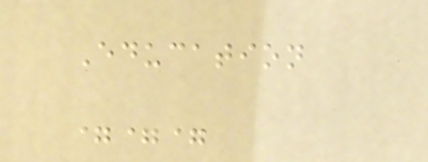Education
===
